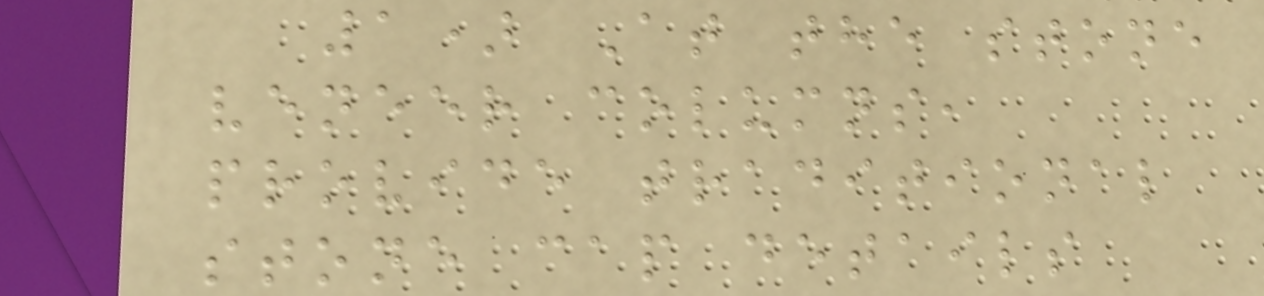1) At the stone
veneer columns,
provide traditional
stone cap details
